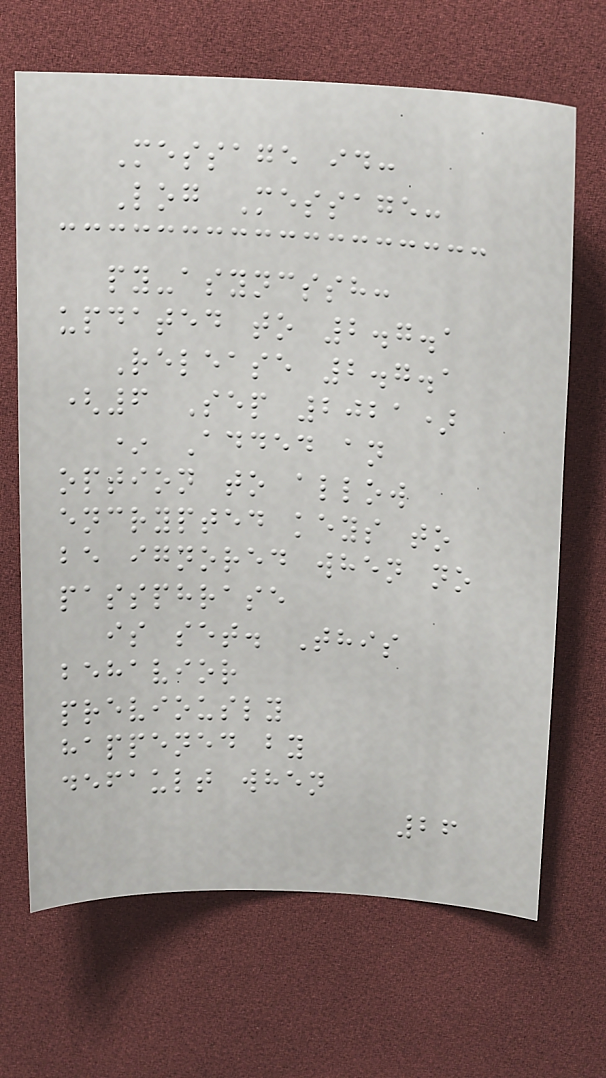Message id:
Log Message:
py-asyncssh:
updated to 2.7.1
Release 2.7.1
(6 Sep 2021)
* Added an
option to allow
encrypted keys to
be ignored when no
passphrase
is set. This
behavior
previously
happened by
default when
26
